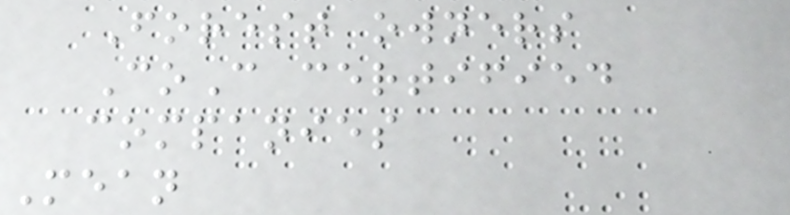Forest owners
CoC certified
companies
Mean
